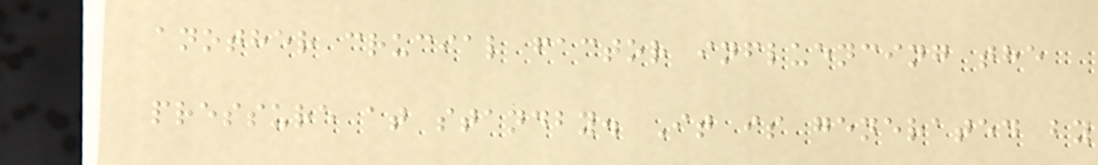another crucial factor influencing the
pressure at standby. It is generated by
